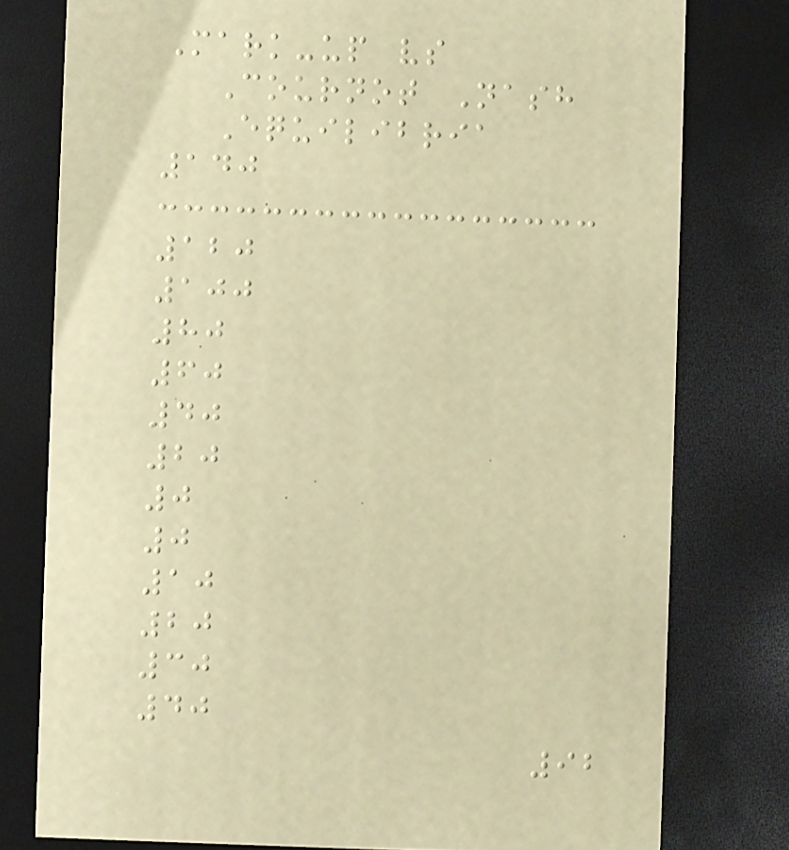Mark-up vs
Cournot Nash
Equilibria
140
120
100
80
60
40
20
0
0
10
20
30
40
92
